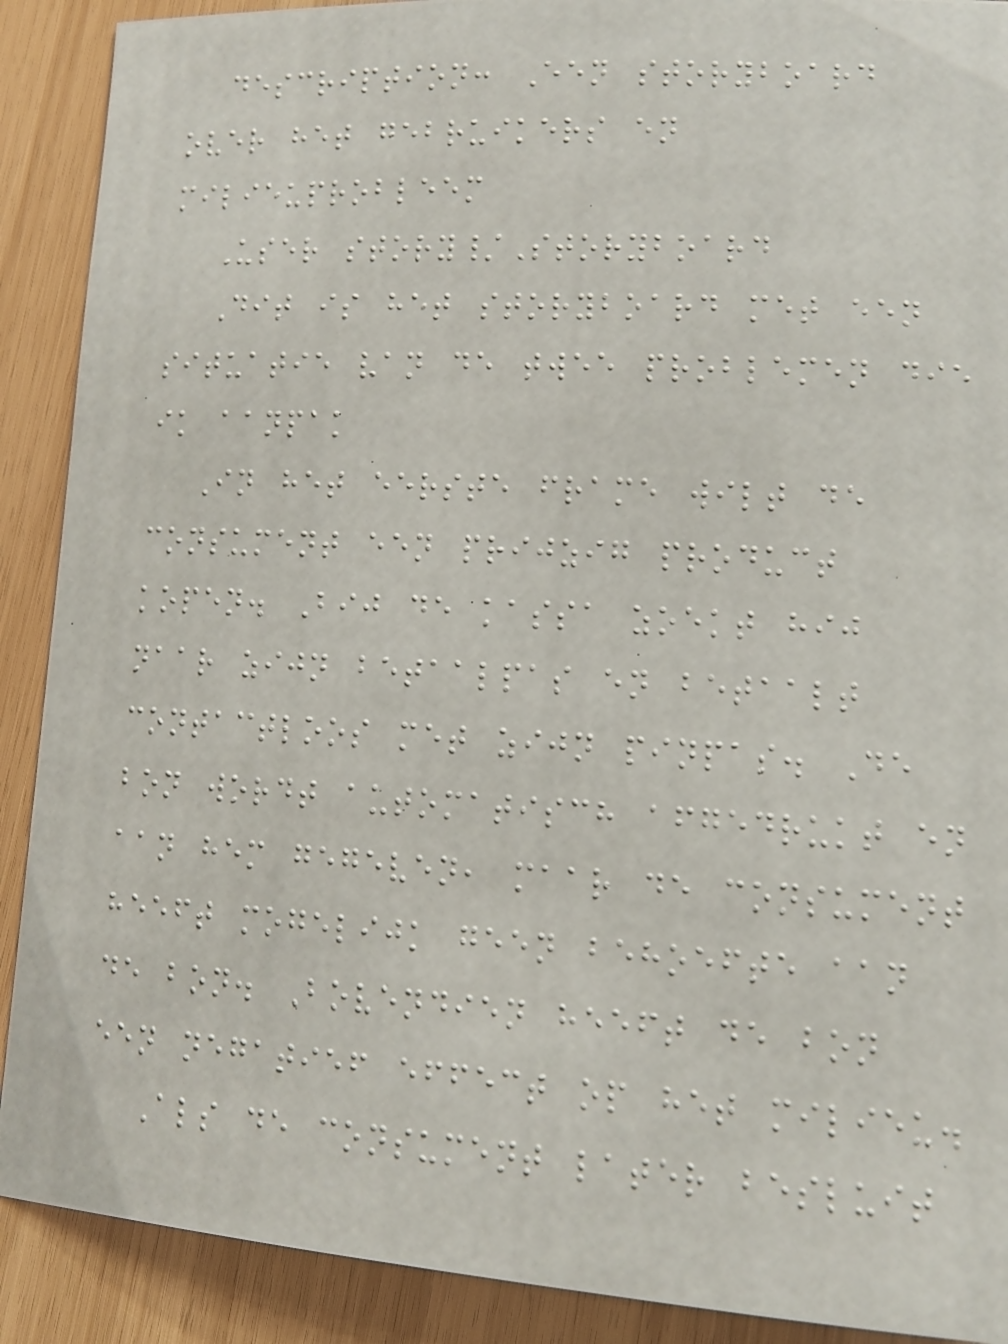description: Een storyboard
over het gebruikers en
milieuprobleem
User story/Storyboard
Dit is het storyboard met een
situatie van de twee problemen die
ik aanpak
In het eerste frame wilt de
consument een prijzig product
kopen. Bij de kassa zoekt hij
naar zijn betaalpas en betaalt
contactloos met zijn pinpas. De
bon wordt automatisch afgedrukt en
aan hem gegeven, maar de consument
heeft mogelijk geen behoefte aan
de bon. Bovendien heeft de bon
een negatief effect op het milieu.
Als de consument later besluit
